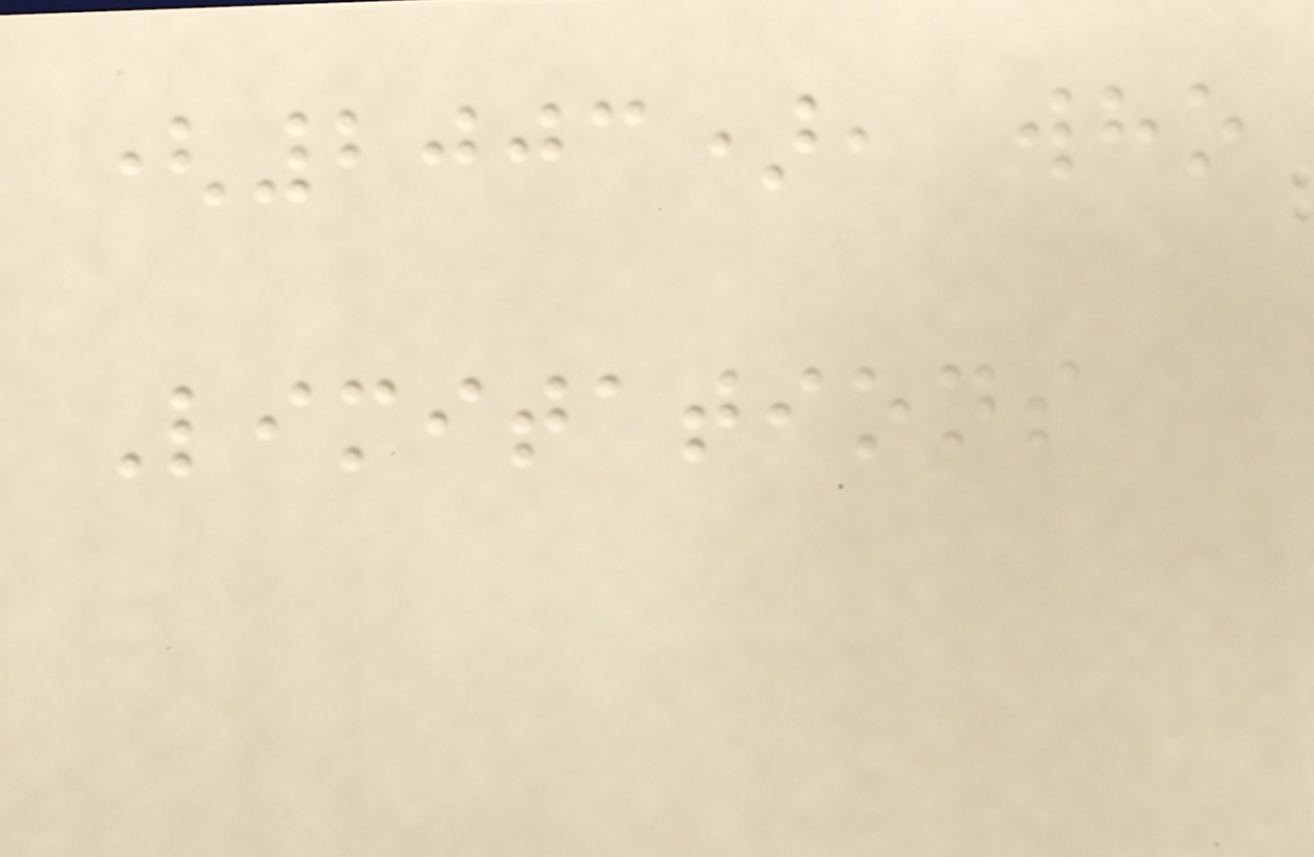(2003), who
Limitations
